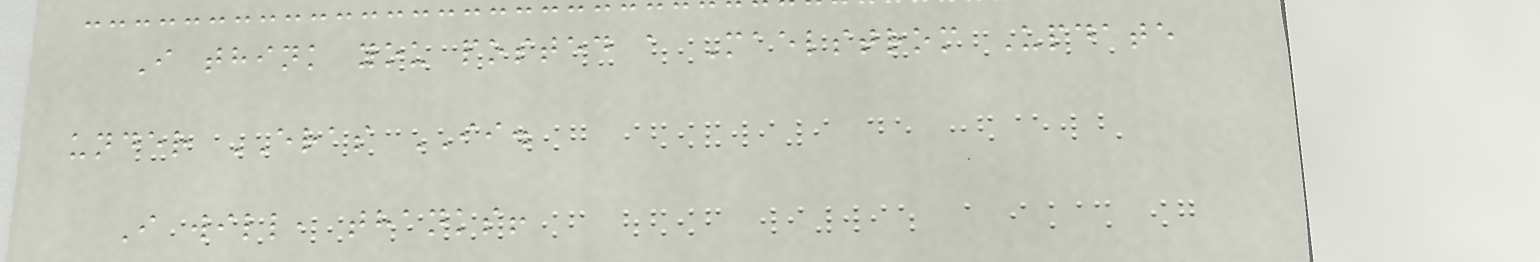I think you posted a Maelstrom Update
under ERAS II.
I will, thanks!
